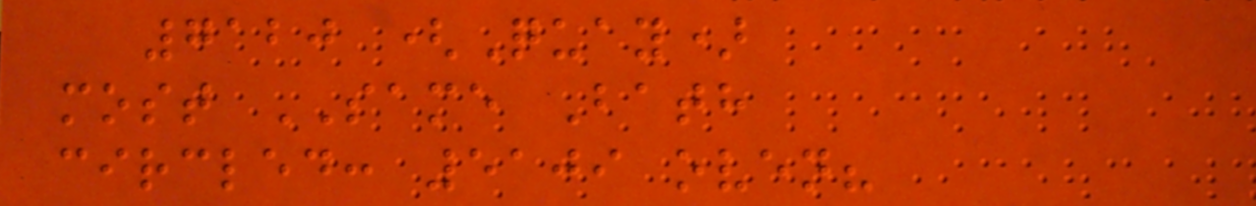7120 (Quay)
most SAME Bath
circled: 5109 oven?
